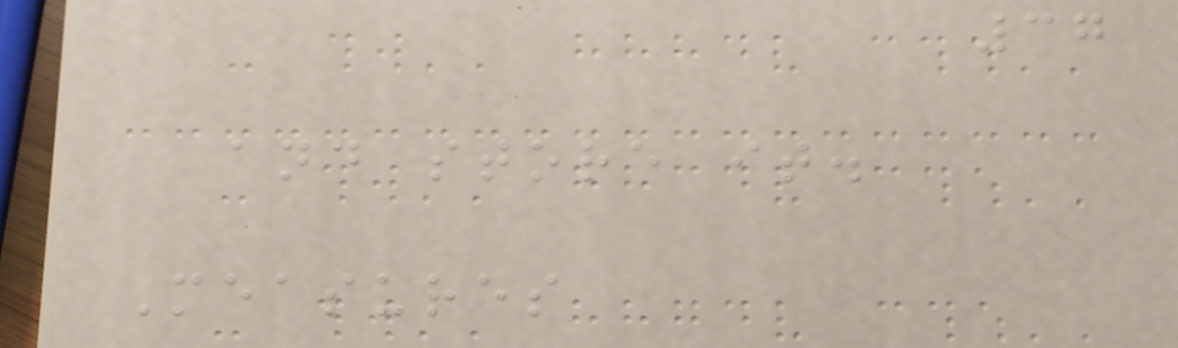37
and store it.
Measures
